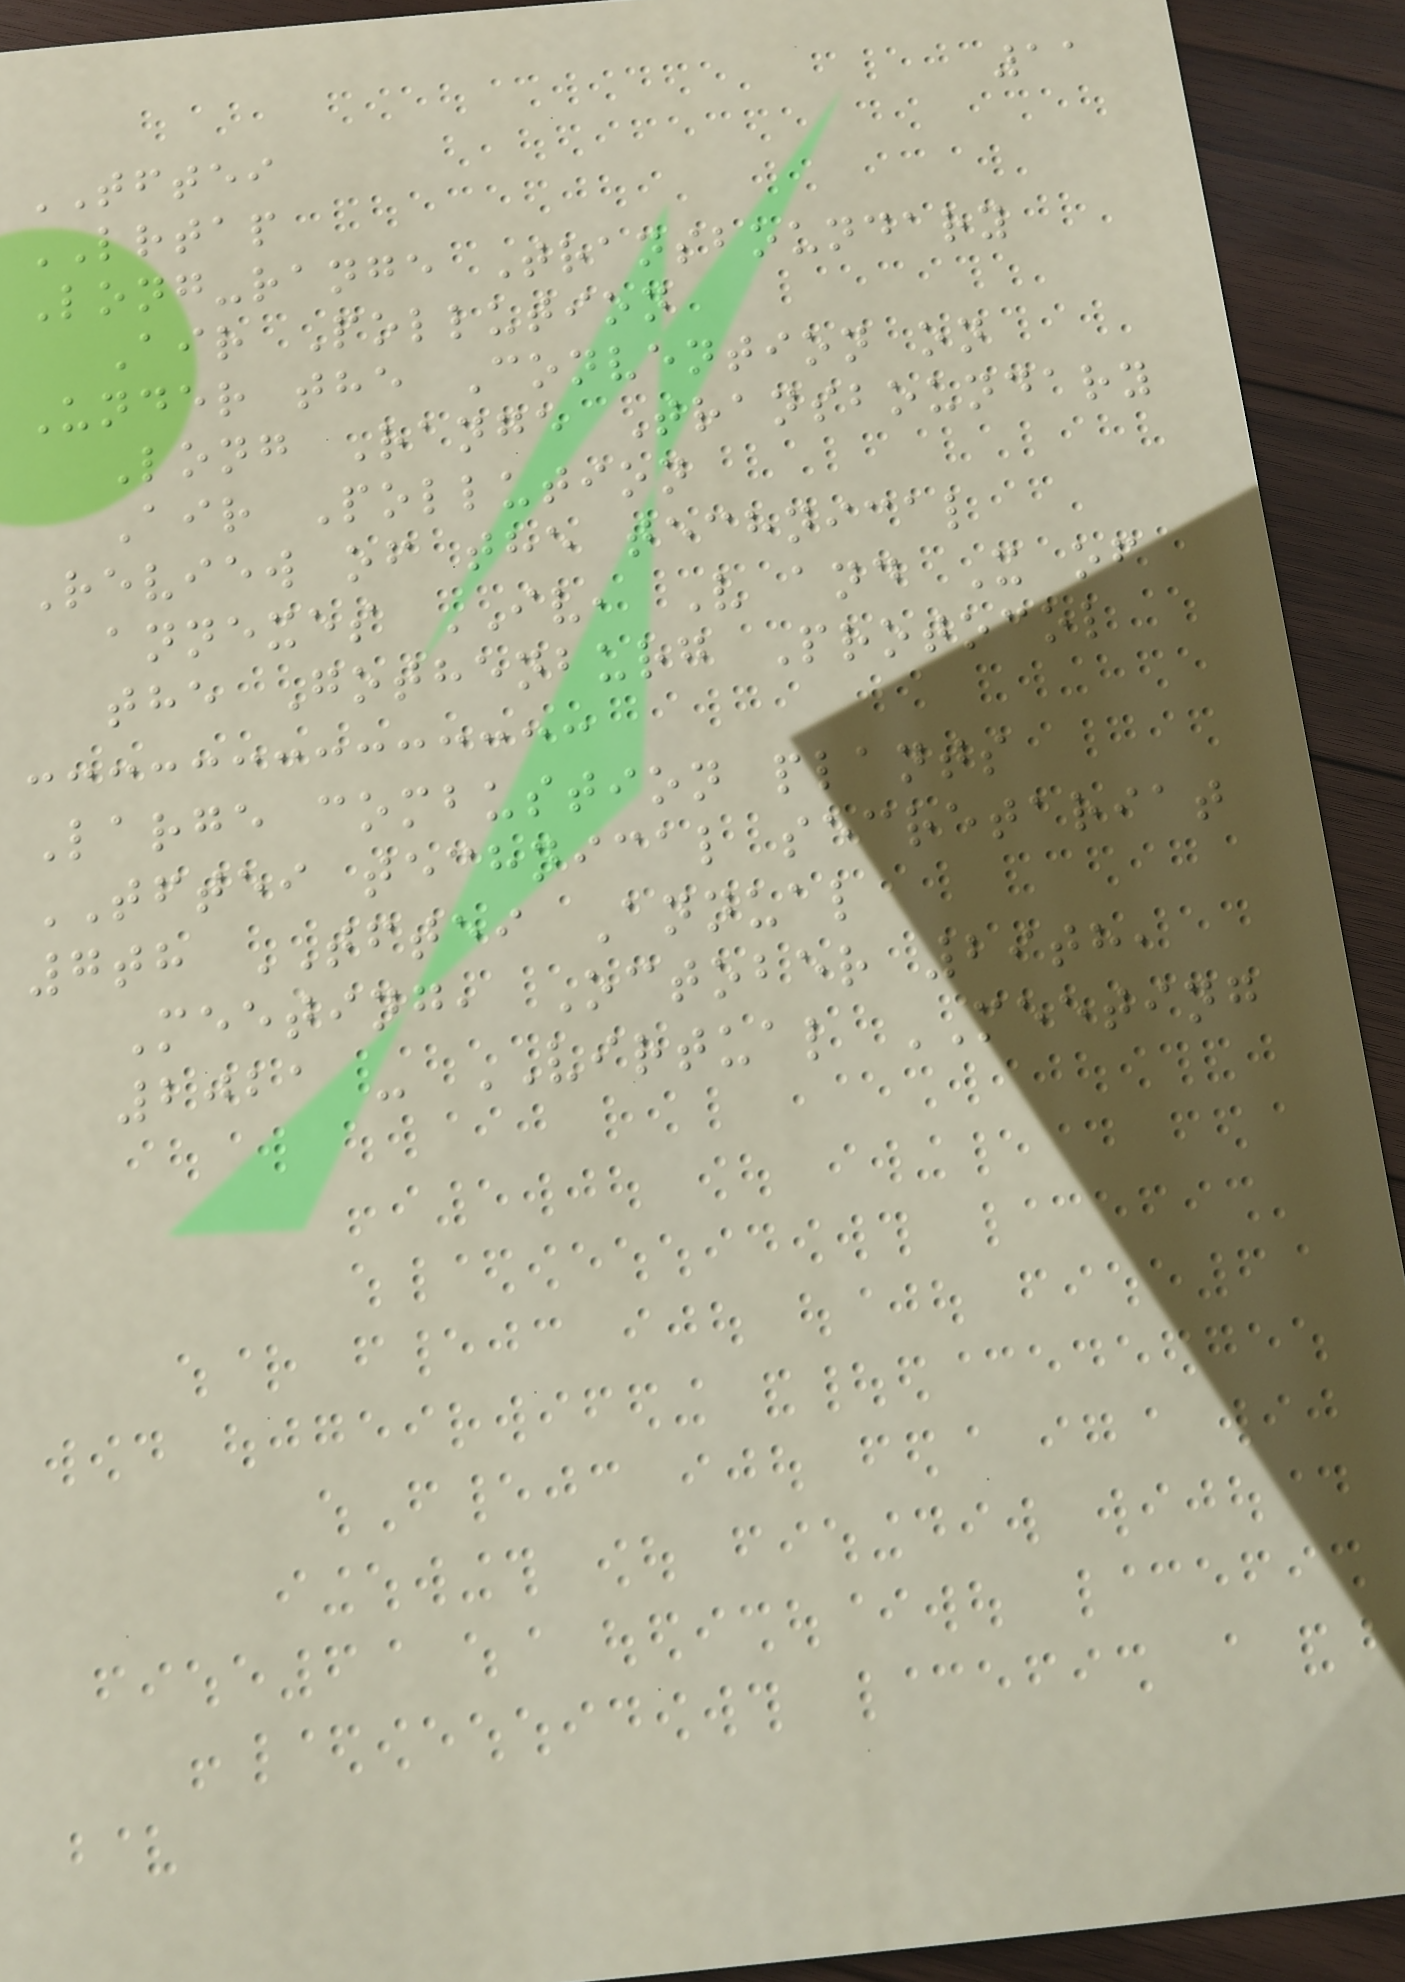11
TFTEI
LRTAP
Long-range Transboundary
Air Pollution
Under the Convention on
Long Range Transboundary
Air Pollution
Review of the technical
annexes IV, V and X of
the Gothenburg Protocol
Large combustion plants
TFTEI technical secretariat
7th TFTEI Annual
Meeting, October 29th,
2021 - VIRTUAL MEETING
